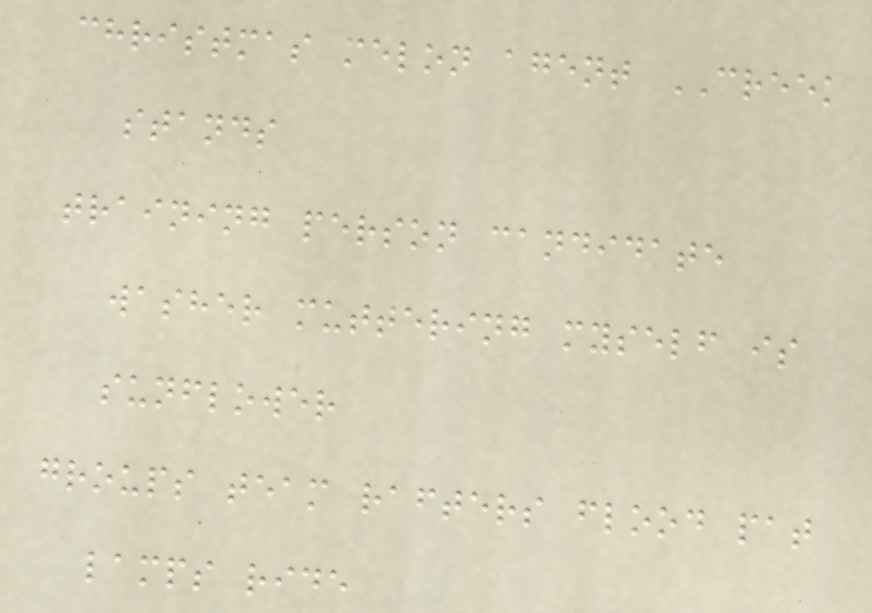christmas melon agent CREEK
stands
training person candidate
washer muttering myself is
sunflower
groups team rafters flood pat
lamps ride
